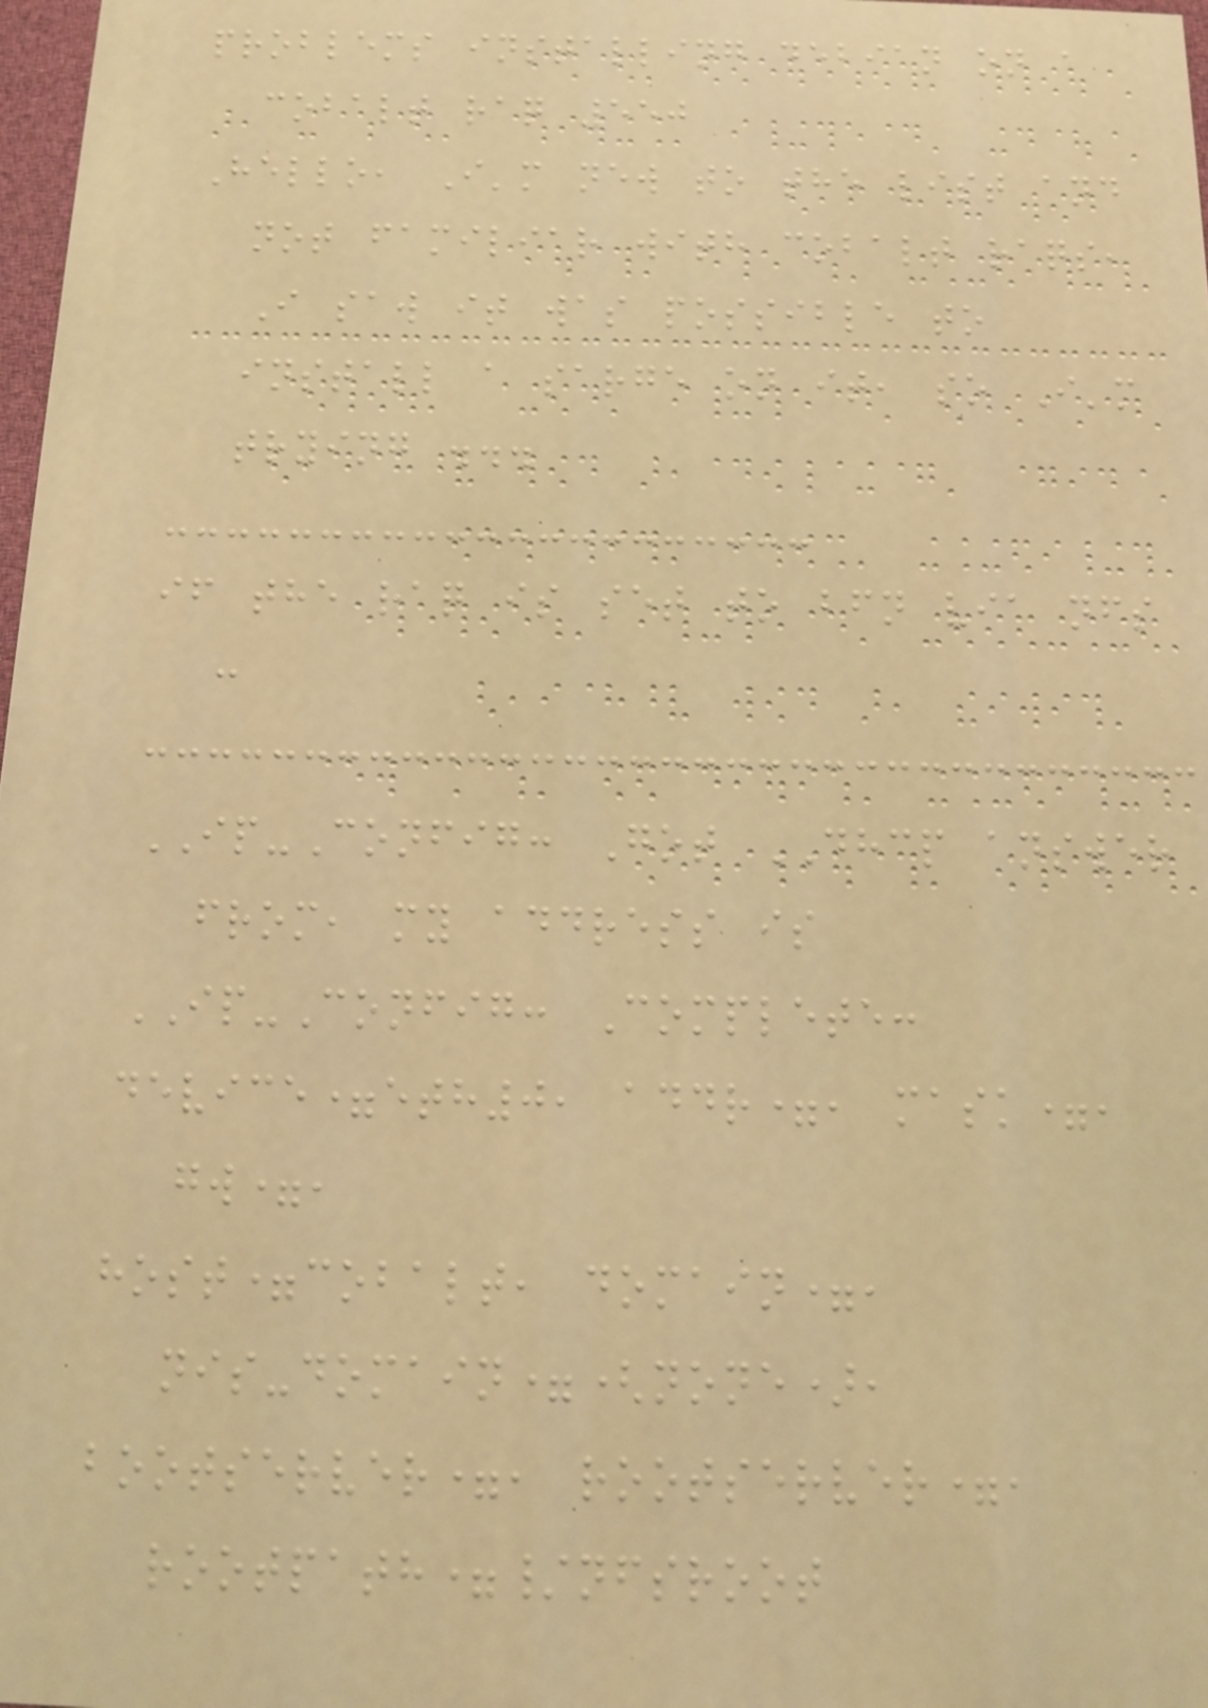problems installing debian on a
cobalt raq 550
Hello, I'm new to the list and
not familiar with cobalt raqs,
I saw it was possible to
install a sarge on it, so I'm
trying ...
if the raq is set to bfn via nfs
:
IP-Config: Got DHCP answer
from, my address is
IP-Config: Complete:
device=eth0, addr=, mask=,
gw=,
host=cobalt, domain=,
nis-domain=(none),
bootserver=, rootserver=,
rootpath=/nfsroot
